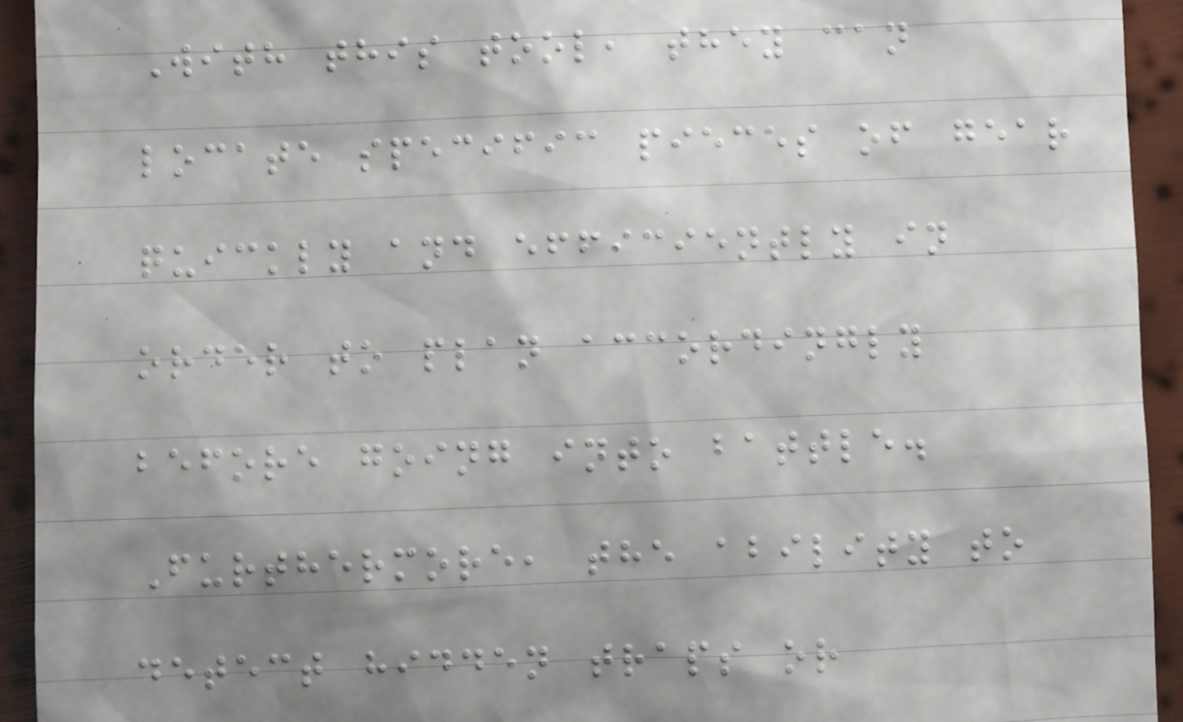With this tool, they can
locate specific pieces of gear
quickly and efficiently in
order to plan accordingly
before going into battle.
Furthermore, the ability to
detect hidden traps or
